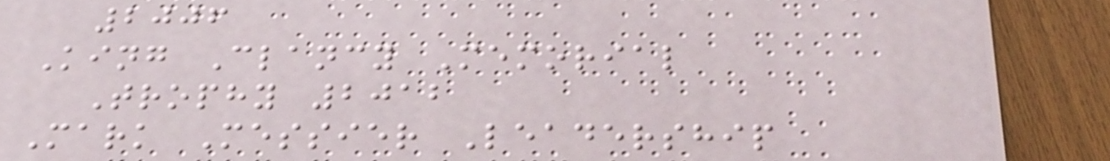2006
King Clancy Memorial
Trophy 2012
Mark Messier Leadership
